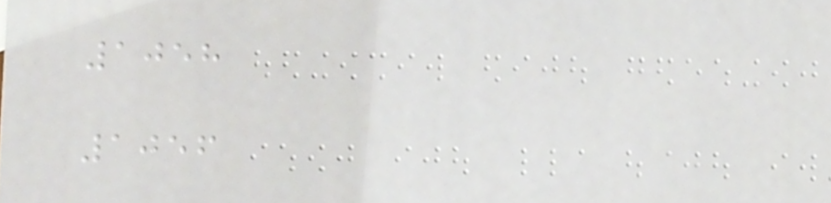1058
1056
